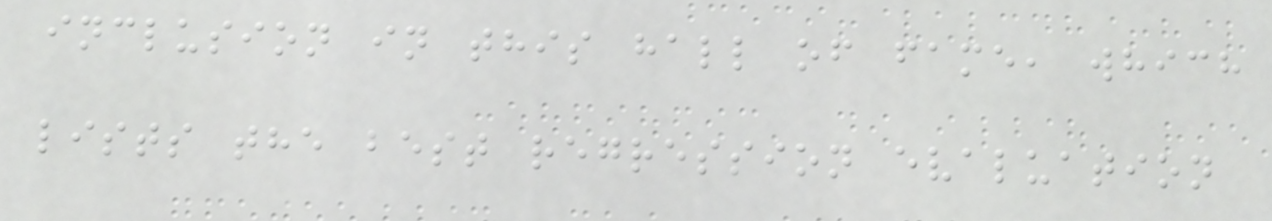inclusion in this hall of fame, which
lists the best regression evaluation
